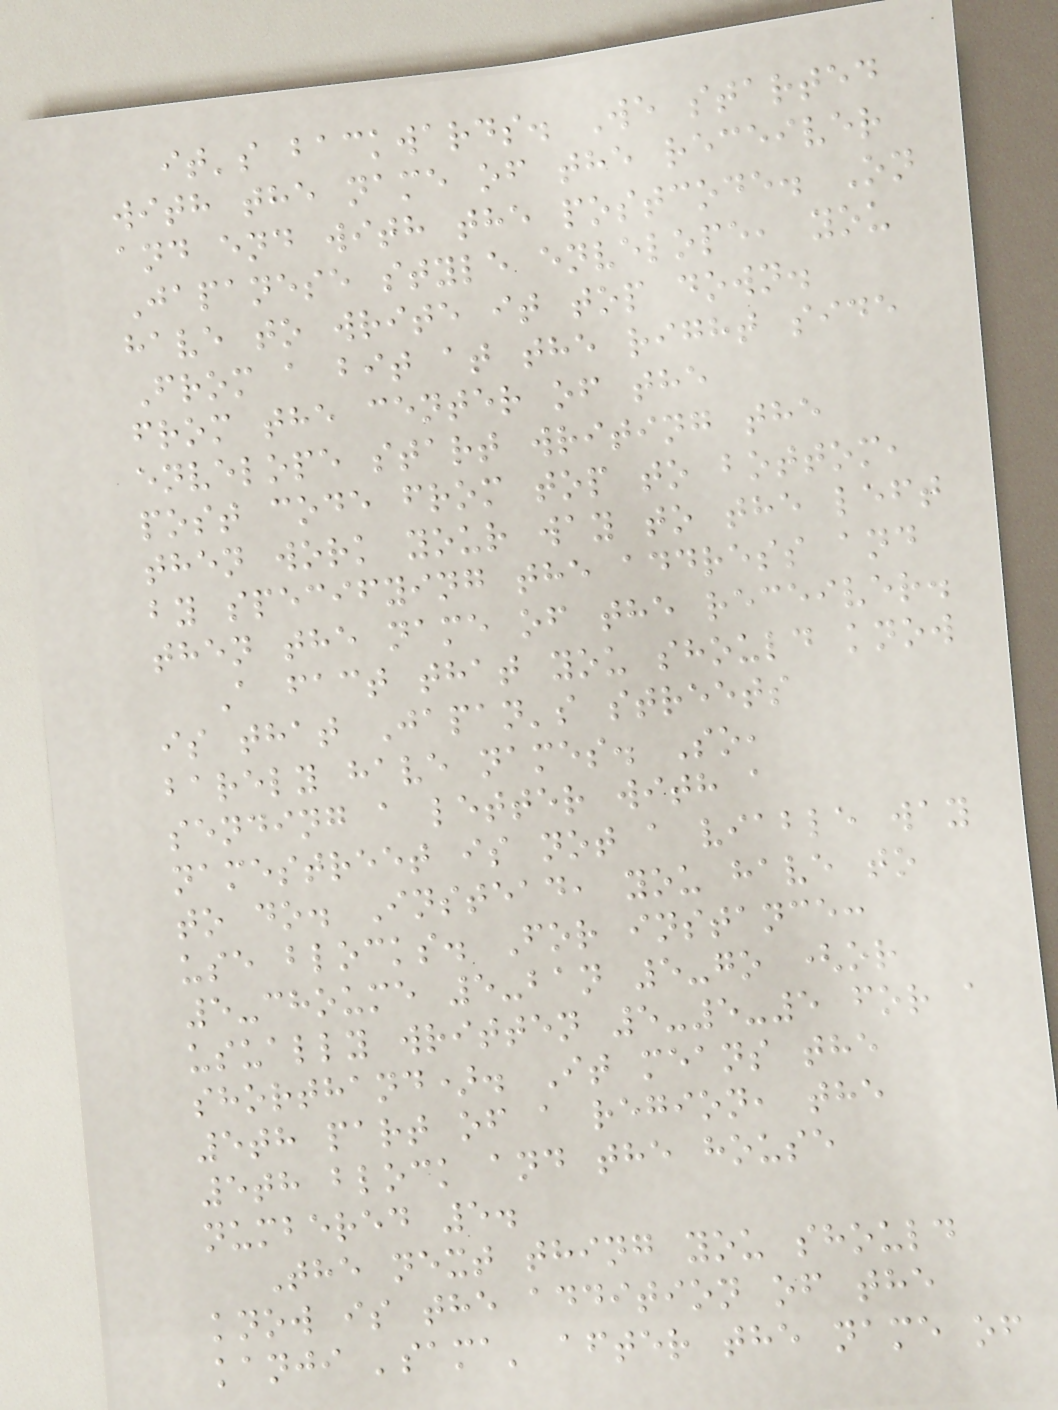it's backwards. We started
with the name of the receiver
and end with the postcode. On
Japanese style envelope, you
have to write it top down.
From a bit at the right side
from the center of the
envelope start writing the
post code from top to bottom,
then work your way to the left
by specifying the address and
then the name of the receiver.
A fact that you should know
is that Japan's streets
barely have names. So,
sending a letter with a
namestreet is not a viable way
to do. Instead, you have to
use blocks. For instance:
5-choume 5-ban 5-go (or
usually written 5-5-5 for a
shorthand). It means the
5th part of a region, the
5th block and the house
numbered 5.
The next thing you should
know is the addition of the
kanji 'sama' after the name of
